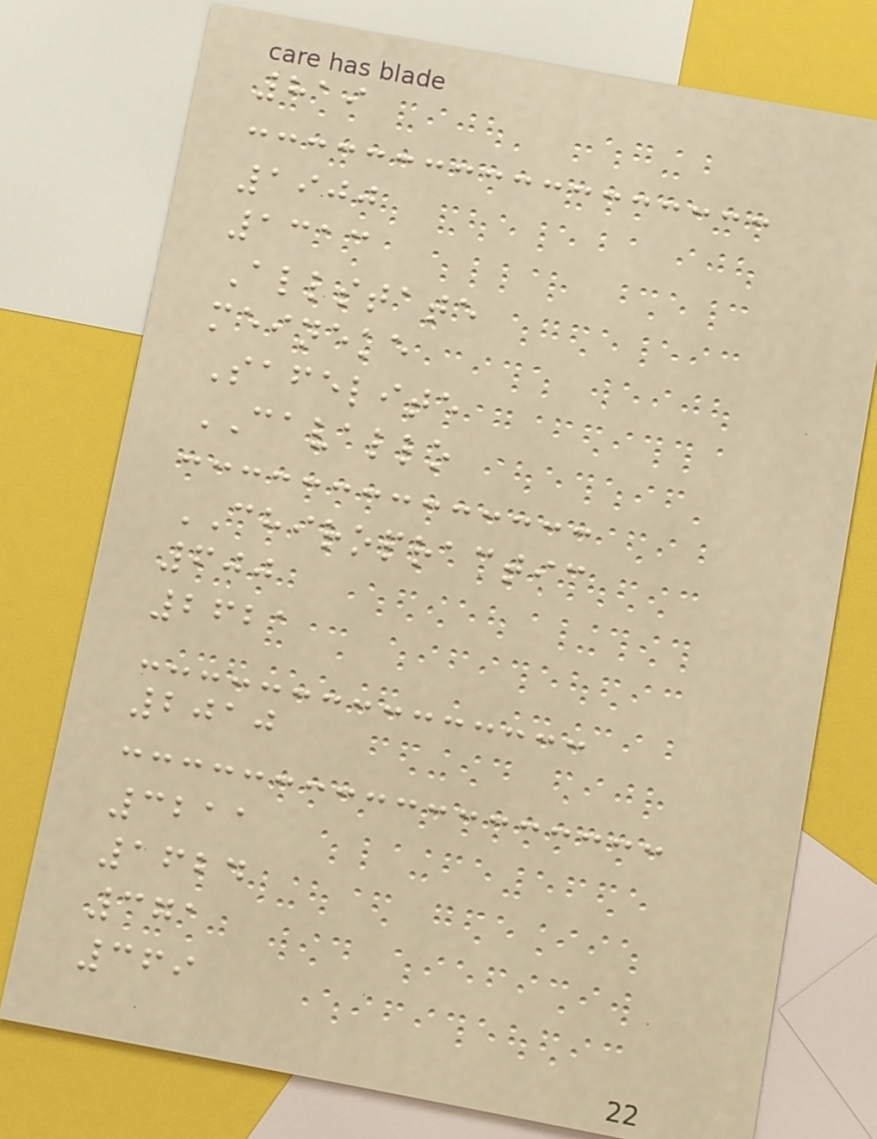819
1900
1313
Allstate
meineke
Safelite
CAVALLO
CHIROPRACTIC
600
2621
2010
3211
1624
371
369
